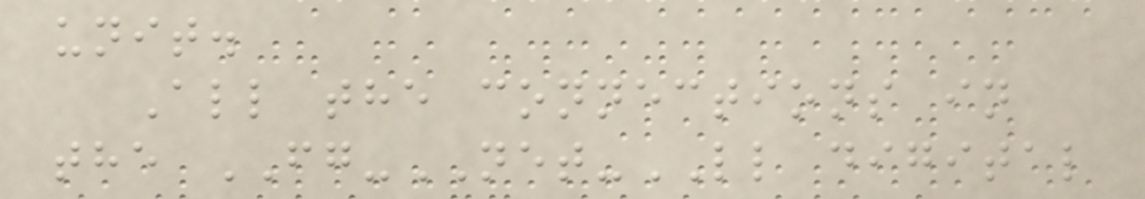unit.
All the connections in
the FG-NET-LL digital
